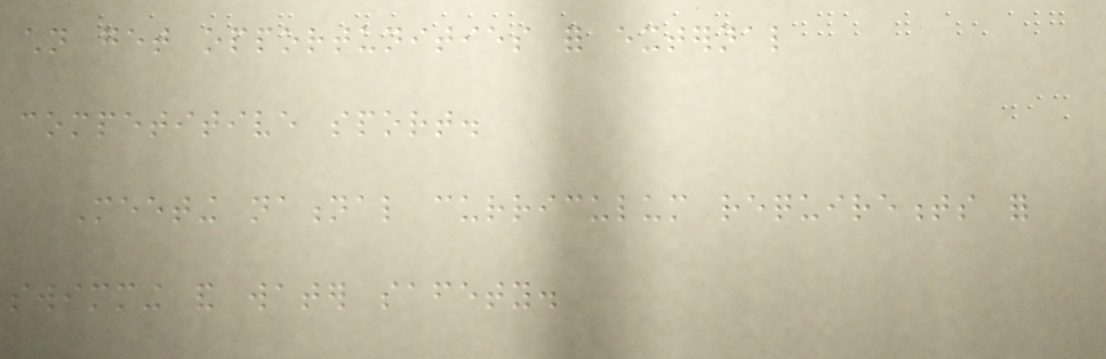children get opportunities for external
competitive sport.
Meeting national curriculum requirements for
swimming and water safety.
